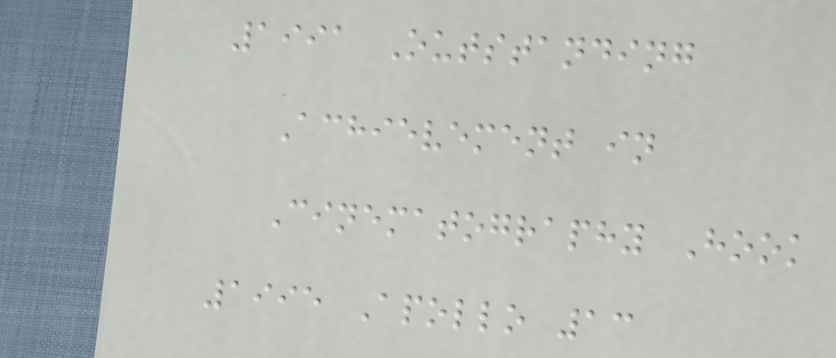1991 Outstanding
Achievement in
Cinematography Hook
1995 Apollo 13
